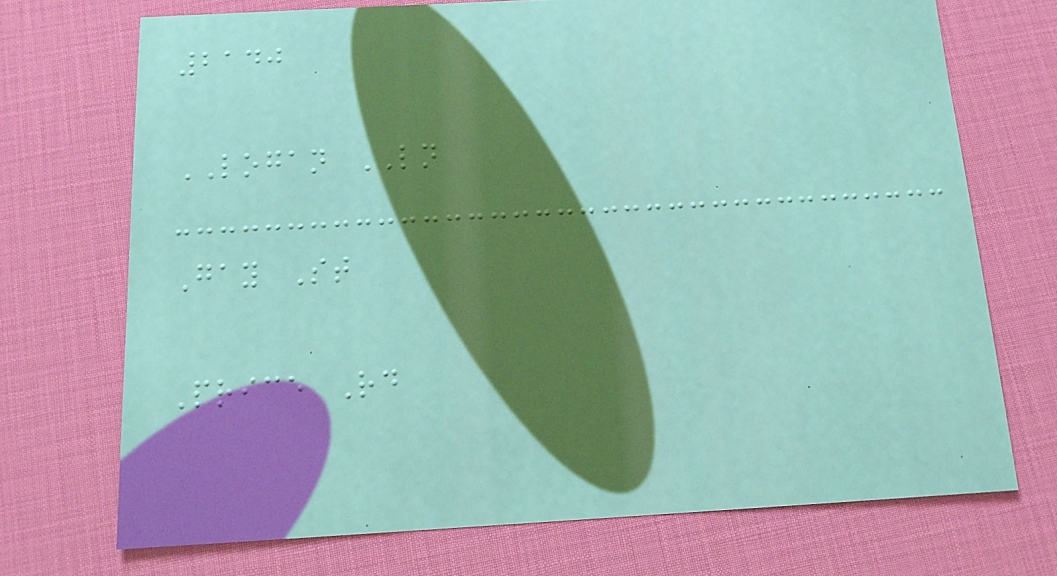2140
LOGAN LN
Gay St
Price Rd
